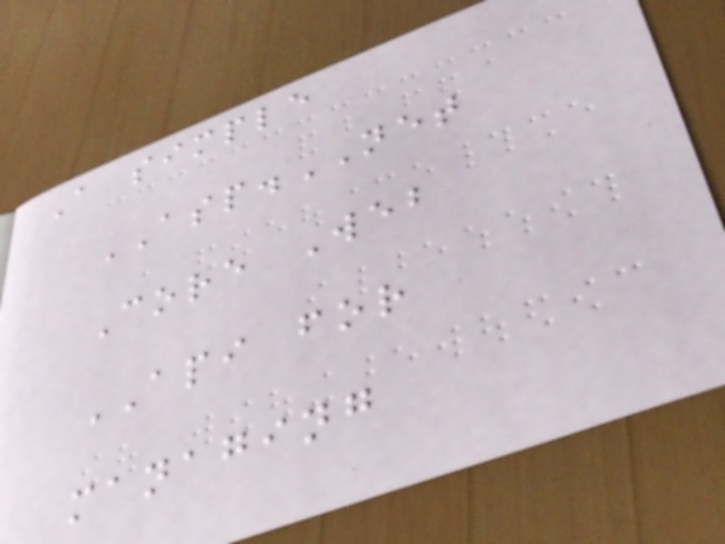A simple
ASP.NET
Core Web
API for
managing
